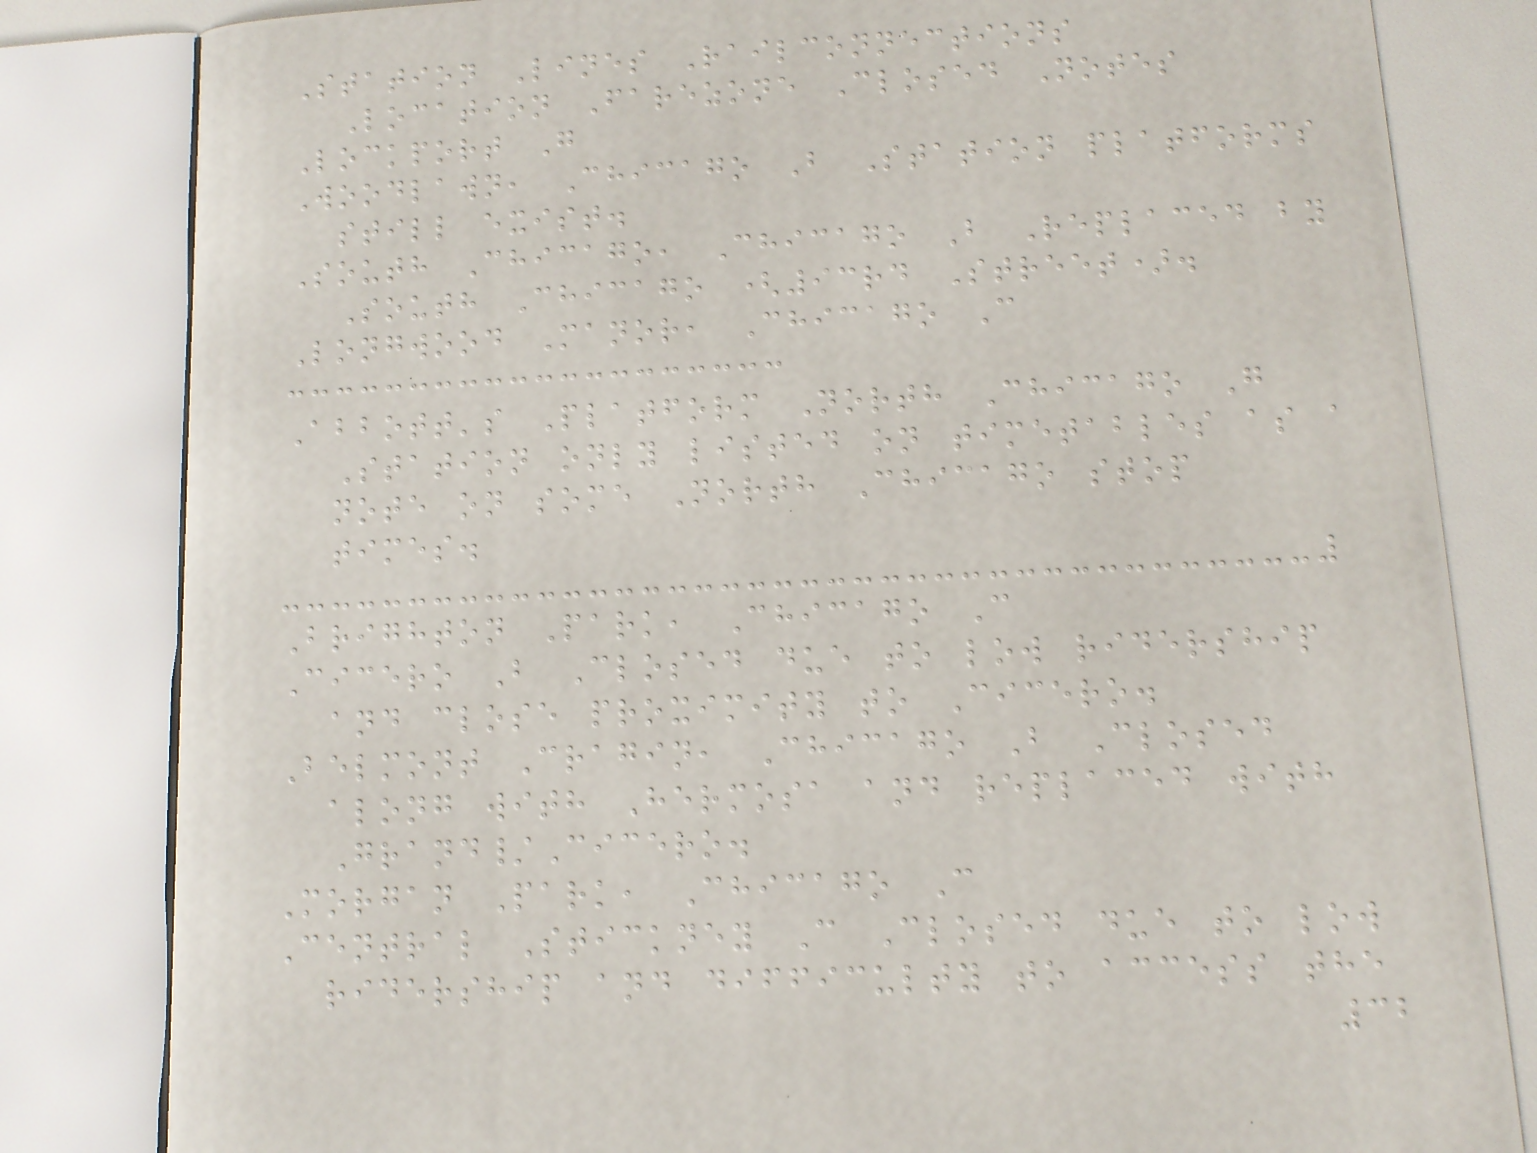Station Lines Railconnections
Location Farezone Closed Notes
Lockport G
Woodlawn, Chicago B Station platforms
still exist.
South Chicago, Chicago B Replaced by
South Chicago (93rd Street).
Longwood Manor, Chicago C
Abbott's Platform North Chicago G
Station only listed on timetables as a
note on some North Chicago stop
times.
Brighton Park, Chicago C
Cicero B Closed due to low ridership
and close proximity to Cicero.
Belmont Cragin, Chicago B Closed
along with Hermosa and replaced with
Grand/Cicero.
Morgan Park, Chicago C
Central Stickney C Closed due to low
ridership and difficulty to access the
32
